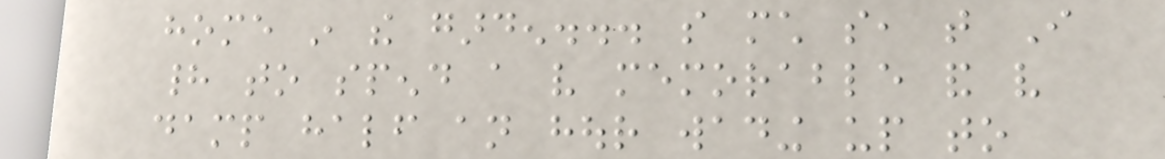home in the garden... so much so, that I
had to spend a very memorable and very
damp half an hour wading up to
